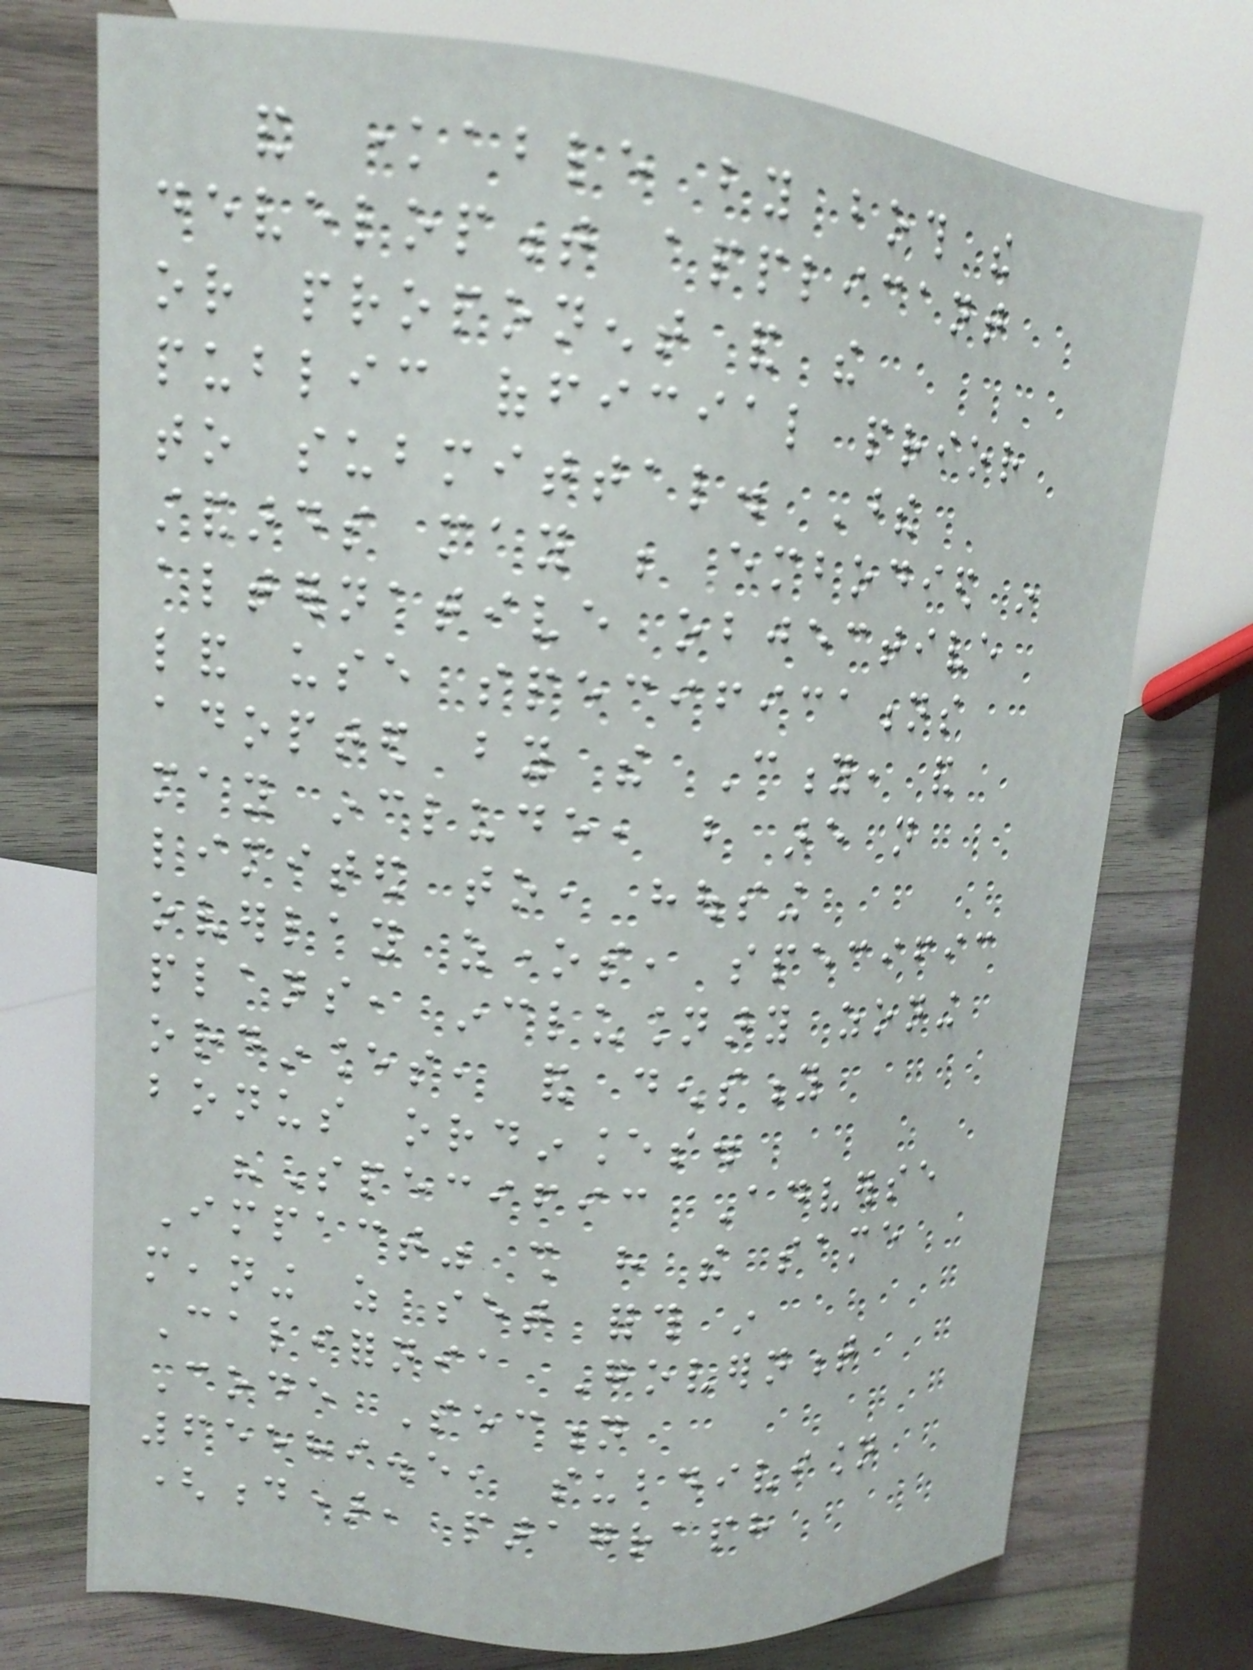and knowable by both the
development applicant
or proponent and the
public official prior
to submittal. These
standards may be embodied in
alternative objective
land use specifications
adopted by the City, and
may include, but are not
limited to, housing
overlay zones, specific
plans, inclusionary zoning
ordinances, and density
bonus ordinances.
"Specific Adverse
Impact" shall have the same
meaning as set forth in
California Government
Code Section
65589.5, subdivision
(d), paragraph
